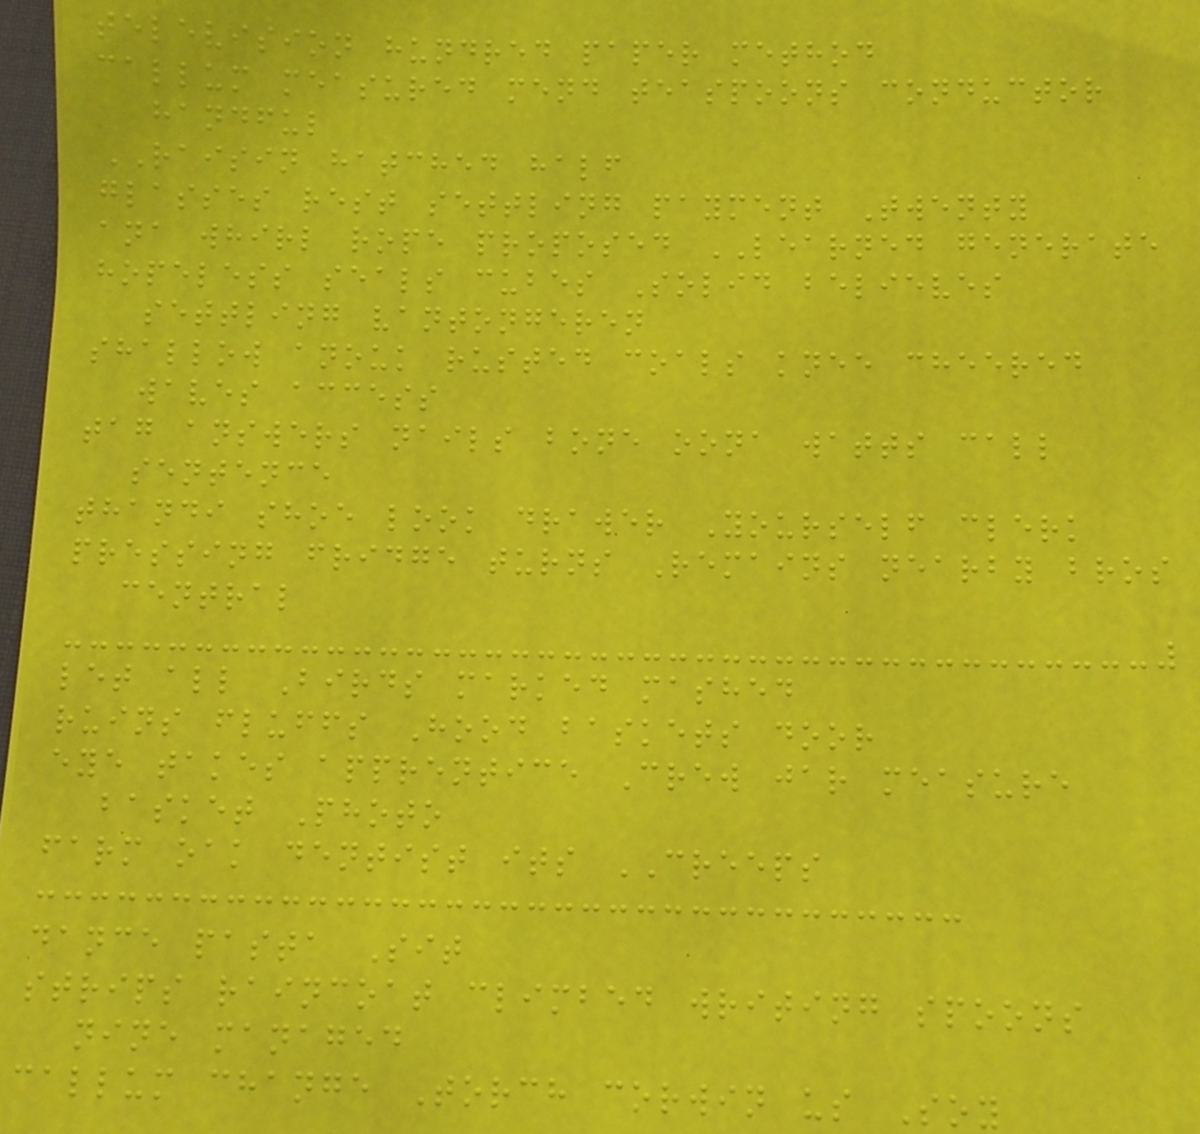television hundred paper method
callum measured mend teaspoons conductor
handful
RAISIN hatched half
glasses rest settling payment Twenty
ana whirl rope proposed LEARNED generate
hopeless seals cubes Solid believes
settling vantongeren
shallow anouk rusted coals knee cheered
waves access
tag answers nails bone oona watts call
sentence
thandi shoe look drawer Yourself clerk
pressing fridge turns Remains nearby bros
central
let all Birds marked mashed
ruins fluffs Hood baskets door
eye takes apprentice Crew jar measure
basket Photo
farm oak dentist its CREEPS
dance pasta Sit
strips raincoat climbed writing spoons
nine managed
callum change Torch corwin us Soy
